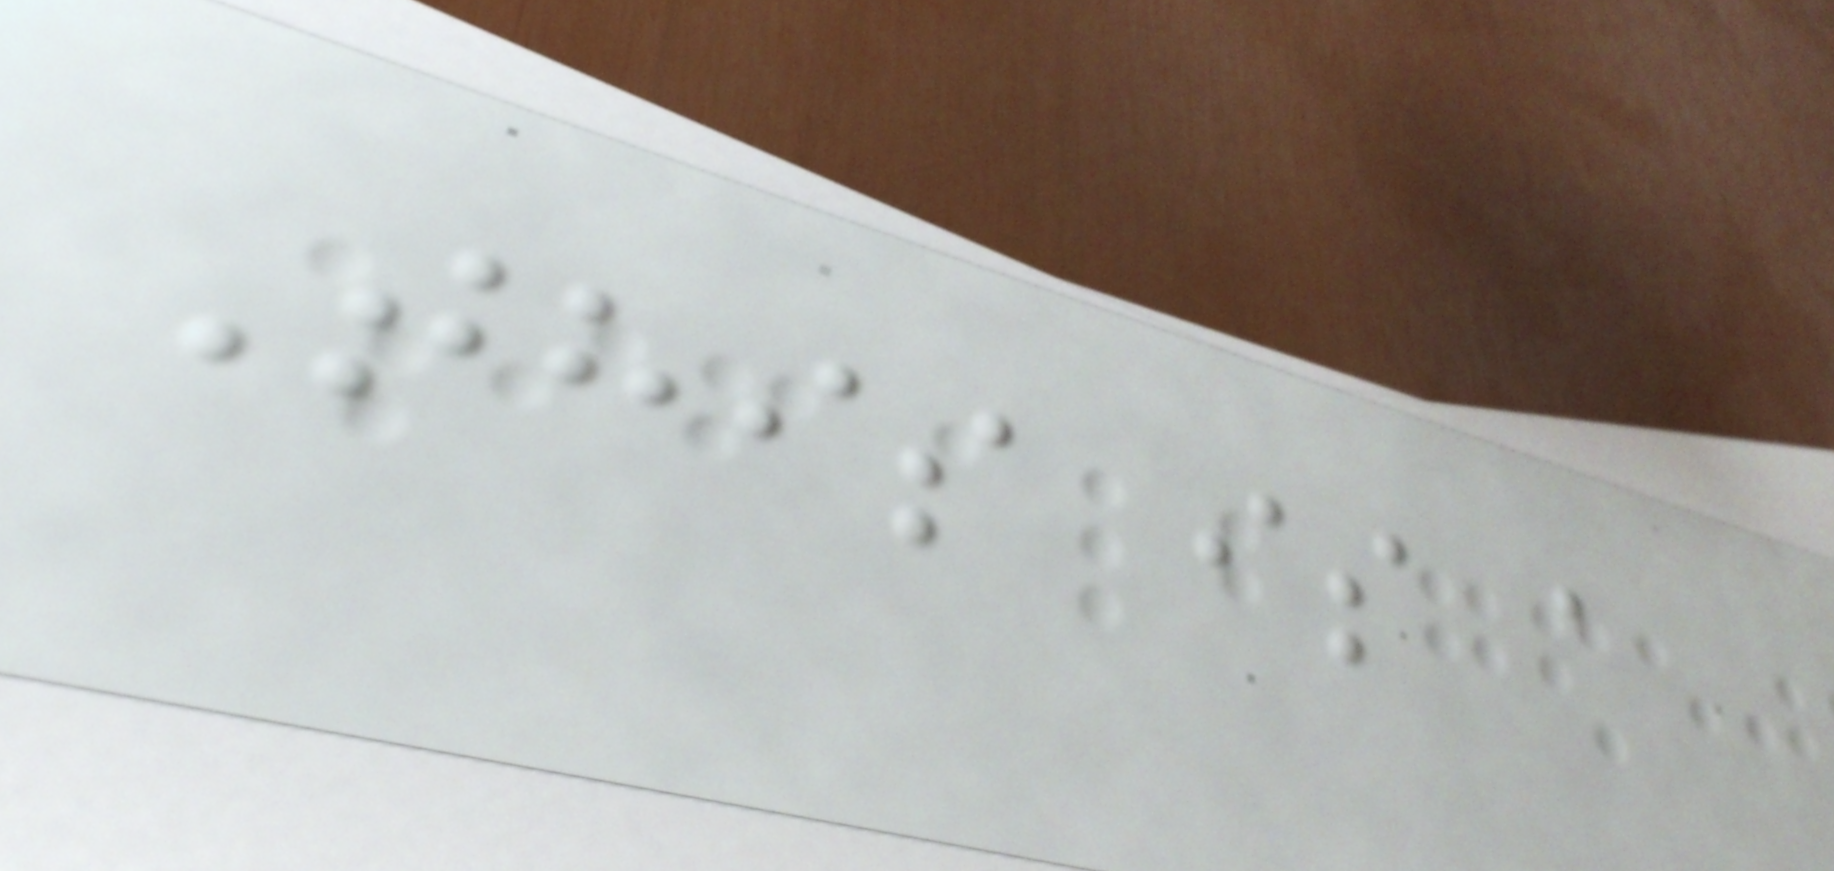This is a
